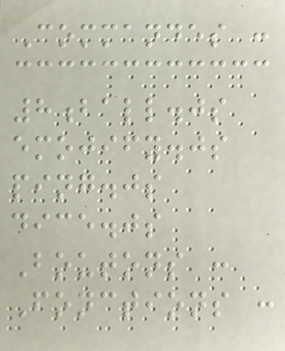Commandes :
8ball.js
emojify.js
ping.js
dice.js
Boutons :
Fonctions :
